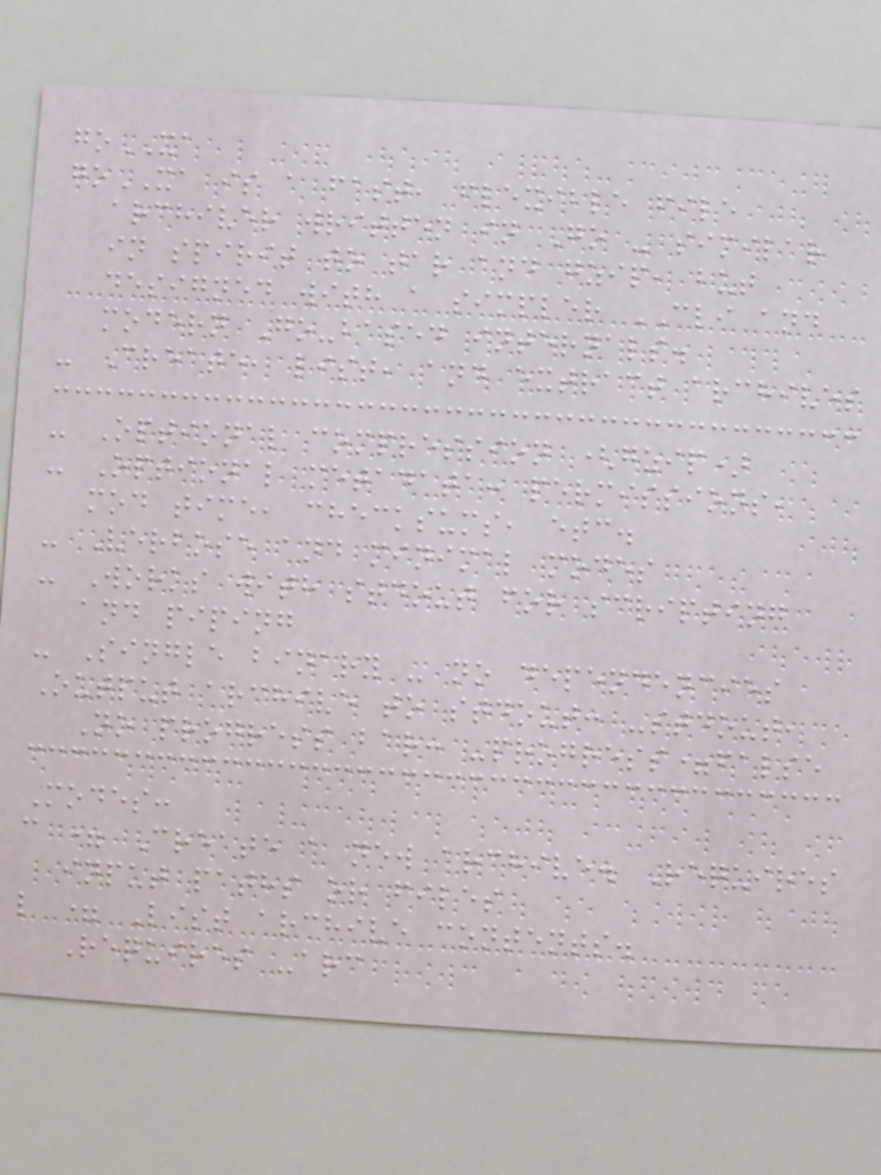goXA
goXA is a fast, flexible file
archiver written in Go - similar
in spirit to tar and gzip, but
designed with a simpler CLI and
modern Go-based internals.
- Create, list, and extract archives
- Optional compression (gzip)
- Optional metadata: permissions,
mod time, checksums, etc.
- Verbose and minimal modes
- Works with stdout for scripting
and piping
- Single binary - no dependencies
Output archive to stdout: -stdout,
No progress bar: -progress=false
Modes:
c = Create a new archive. Requires
input paths or files
l = List archive contents.
Requires -arc
